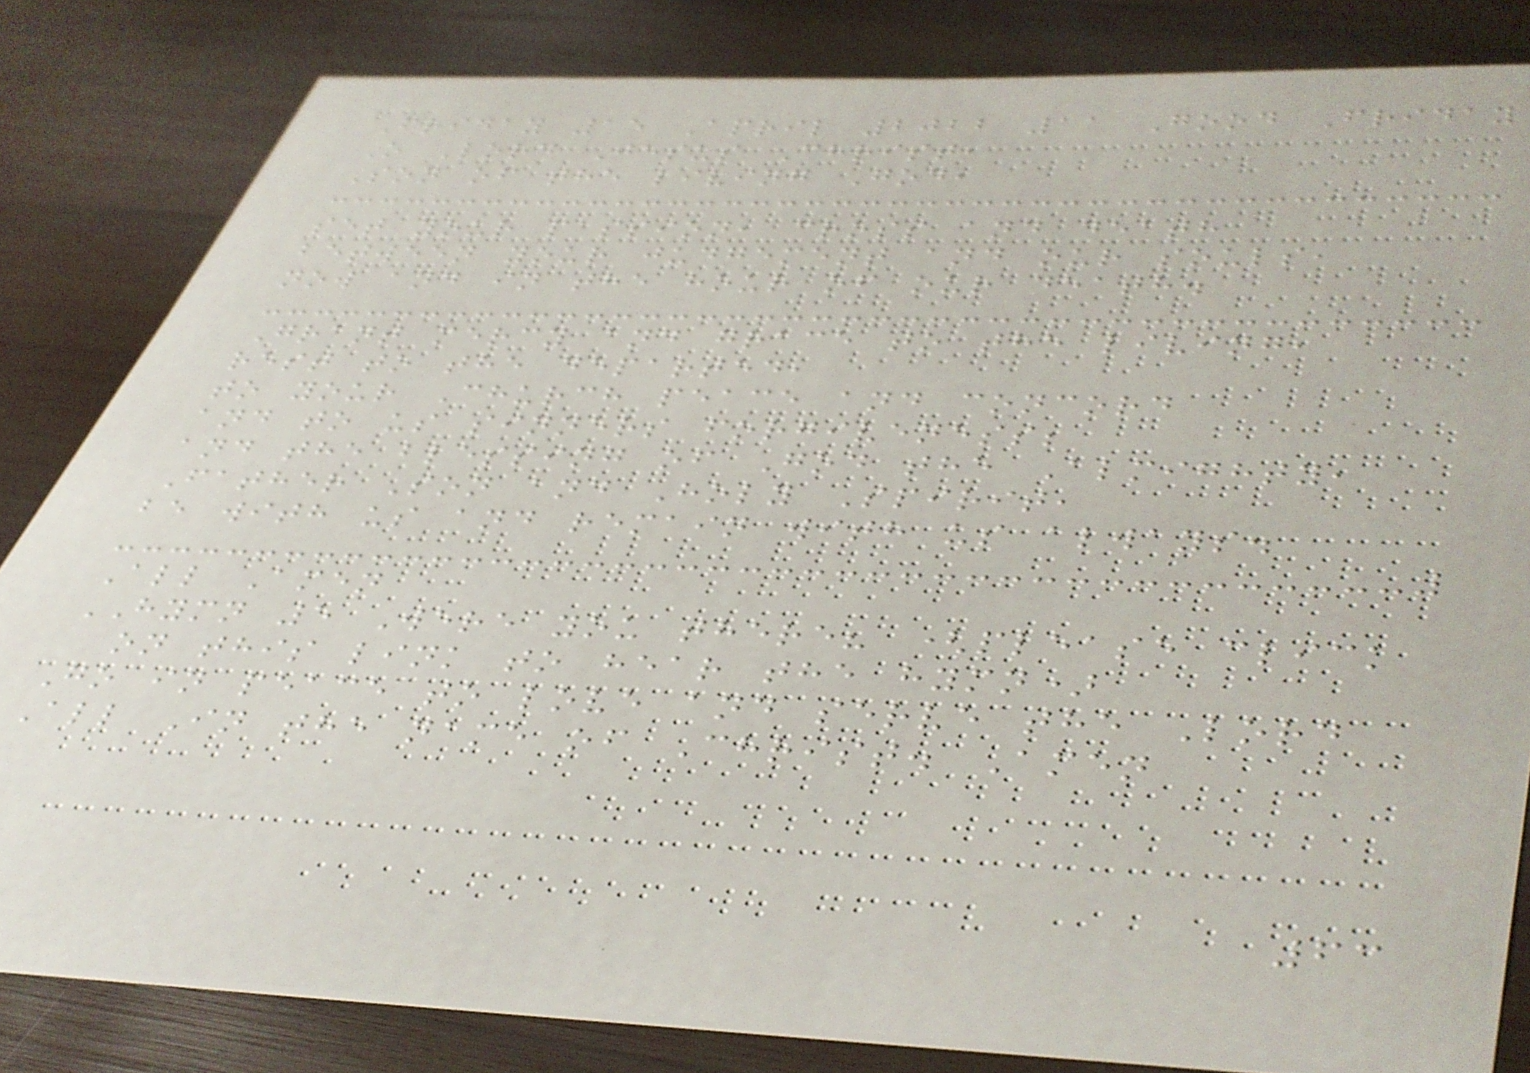Friday 15 April 2022 11 Good Friday
O Lord Jesus Christ,
Son of the living God,
set your passion, cross and death
between your judgement and our souls,
now and in the hour of our death.
Grant mercy and grace to the living,
rest to the departed,
to your Church peace and concord
and to us sinners forgiveness;
and the blessing of God the Almighty,
Father Son and Holy Spirit,
be with us and remain with us always.
All Amen
HYMN 5 Were you there? (please click
on this link to hear the hymn)
Go in peace to love and serve the Lord
All In the name of Christ. Amen
63
